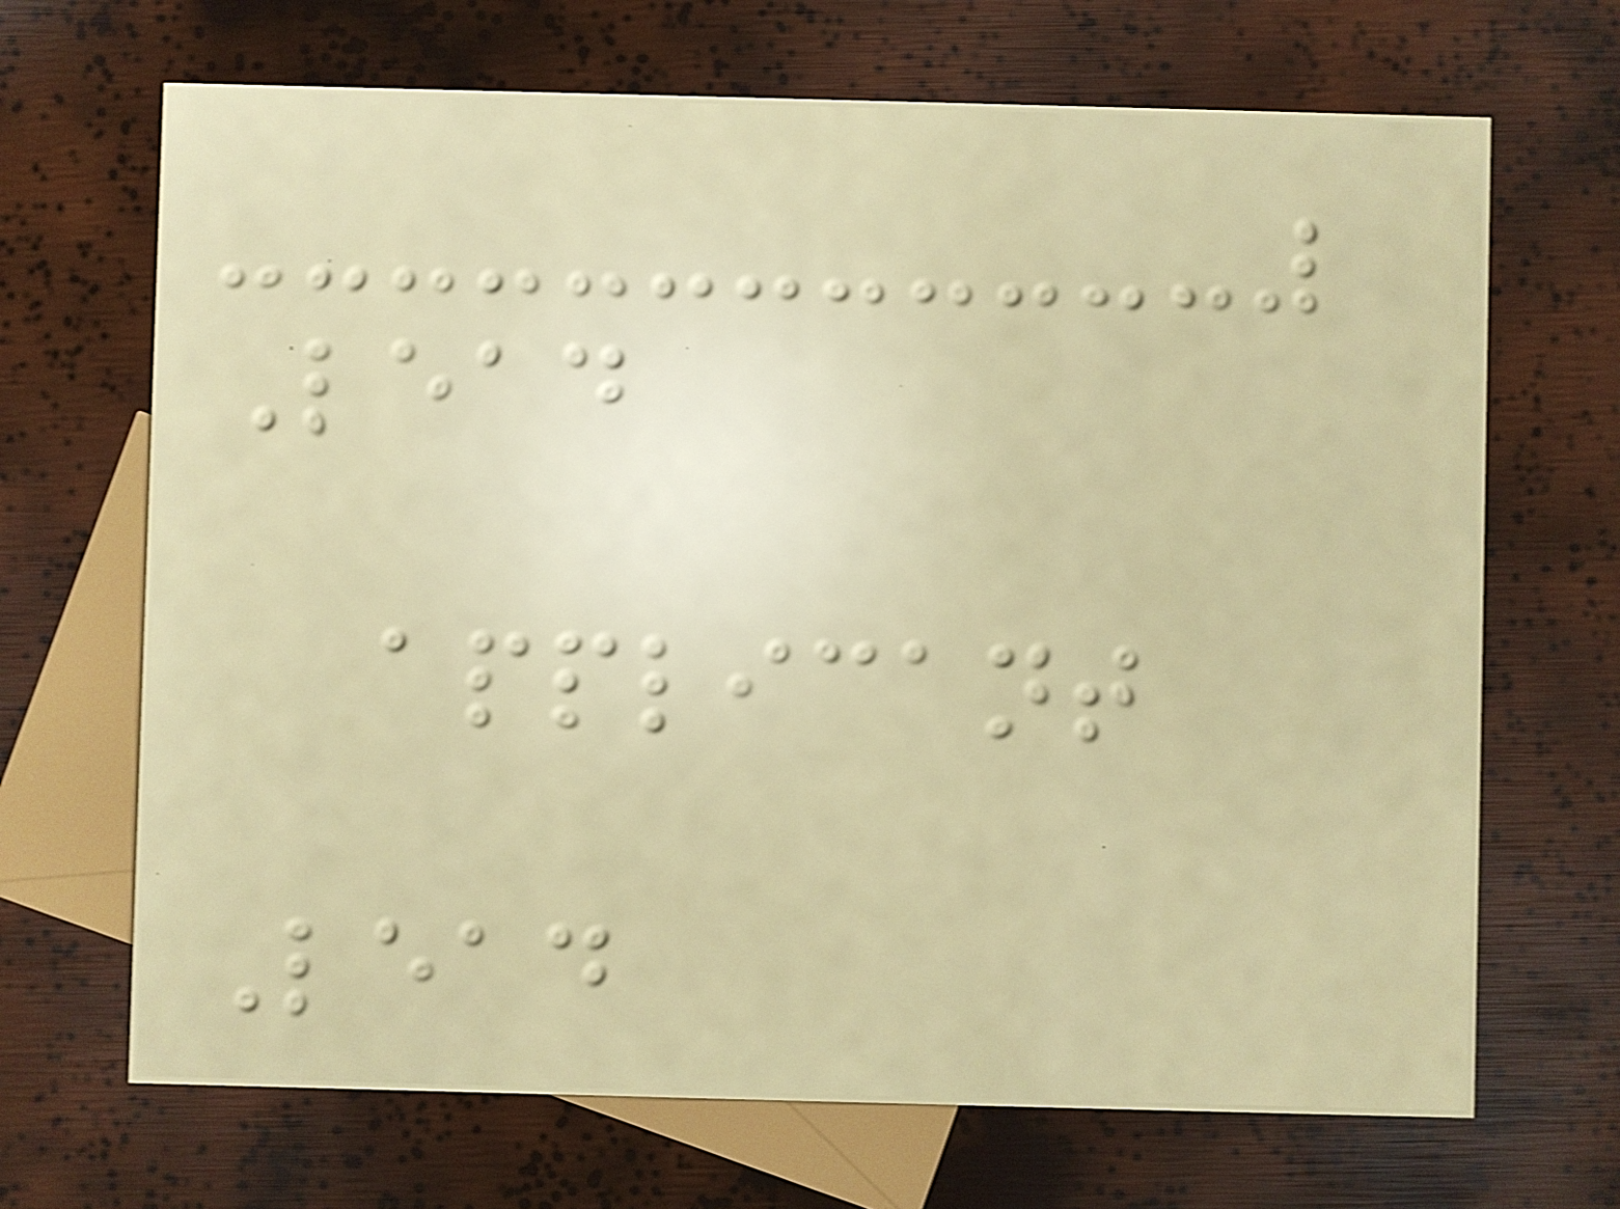Lead
applicant
Lead
